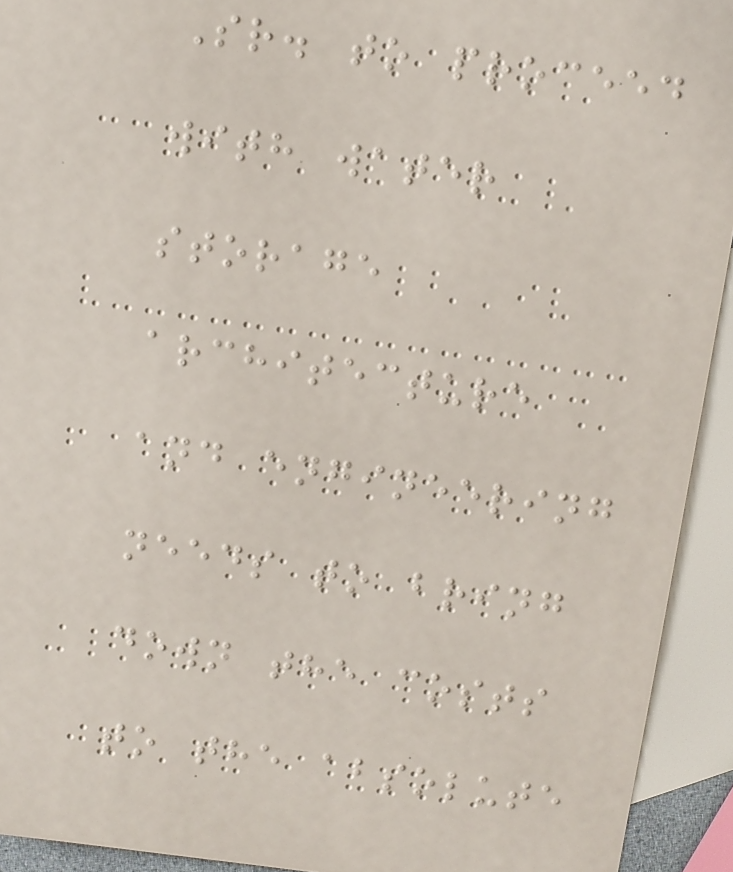Sr. to proceed
with water
storage
architecture
and engineering
needs to bring
down the costs
to the absolute
